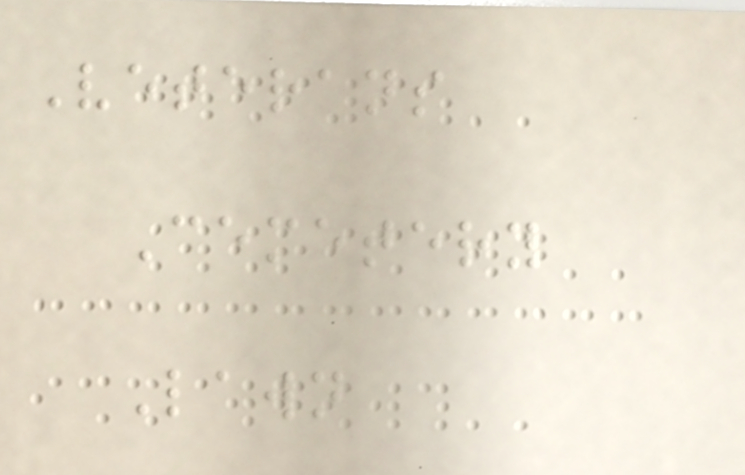Veterans
Cemetery
Lawn
